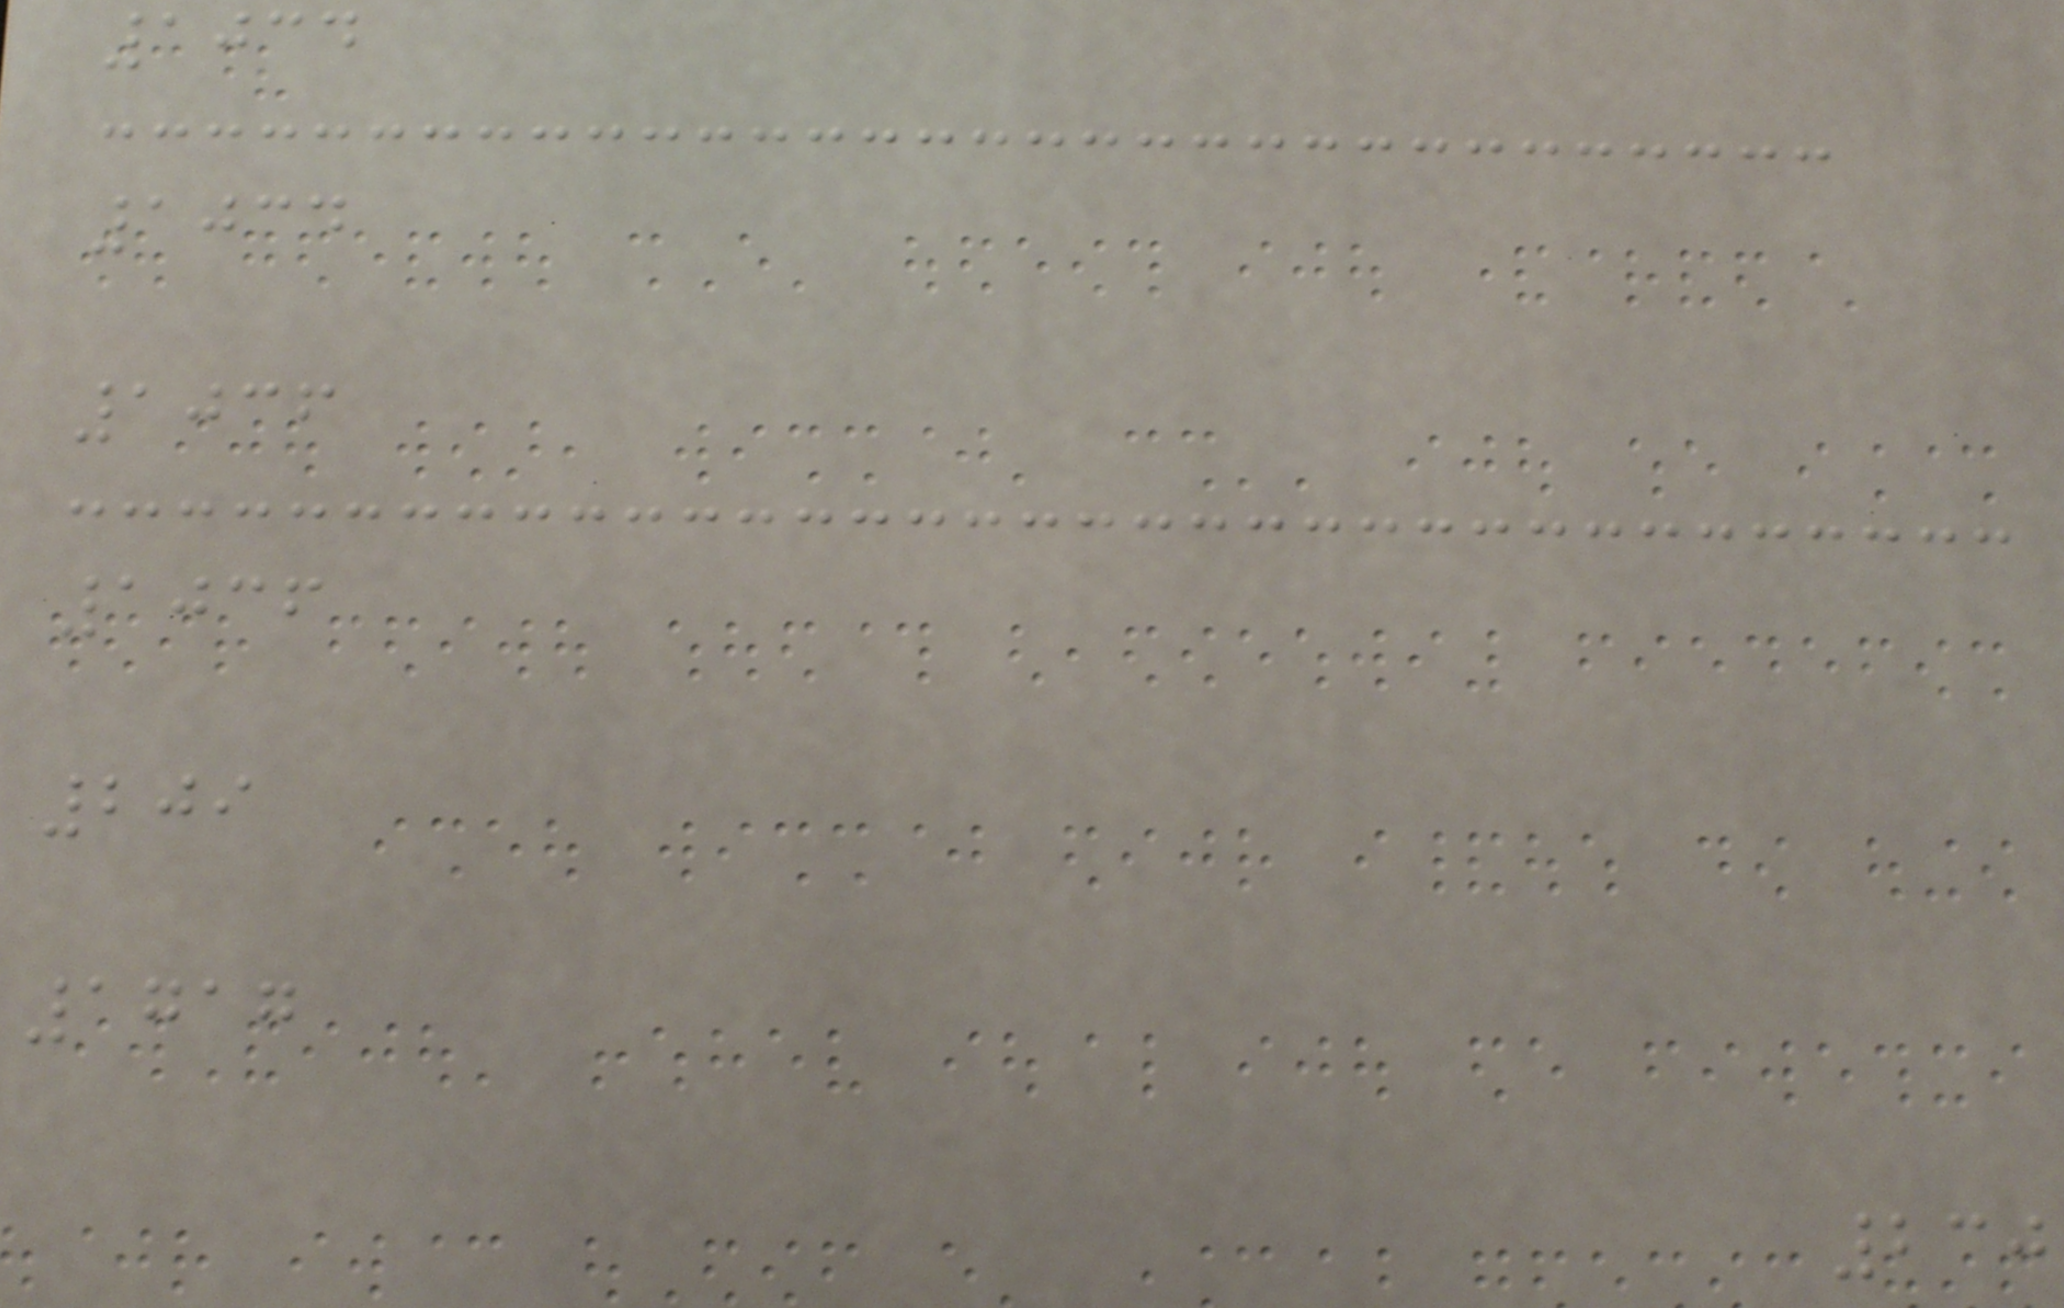1034
1034
1036
1036
209
1717
230
